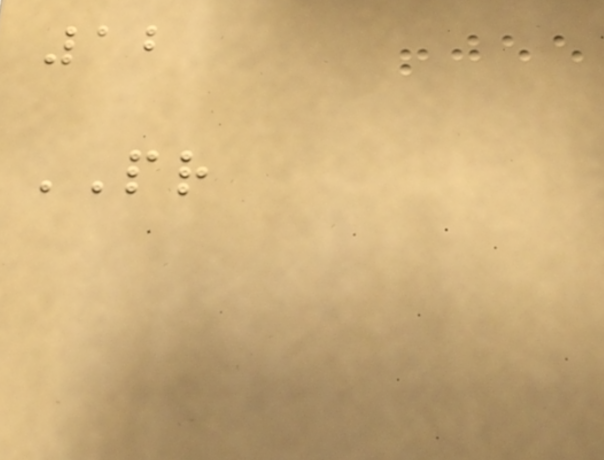12
PR
